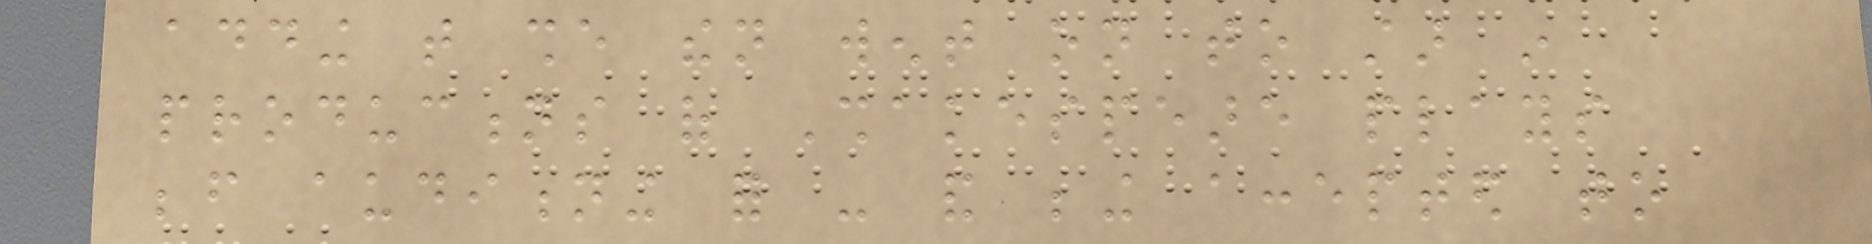adding that she then went on to star in
productions of Shakespeare plays
before auditioning for - and being accepted to
